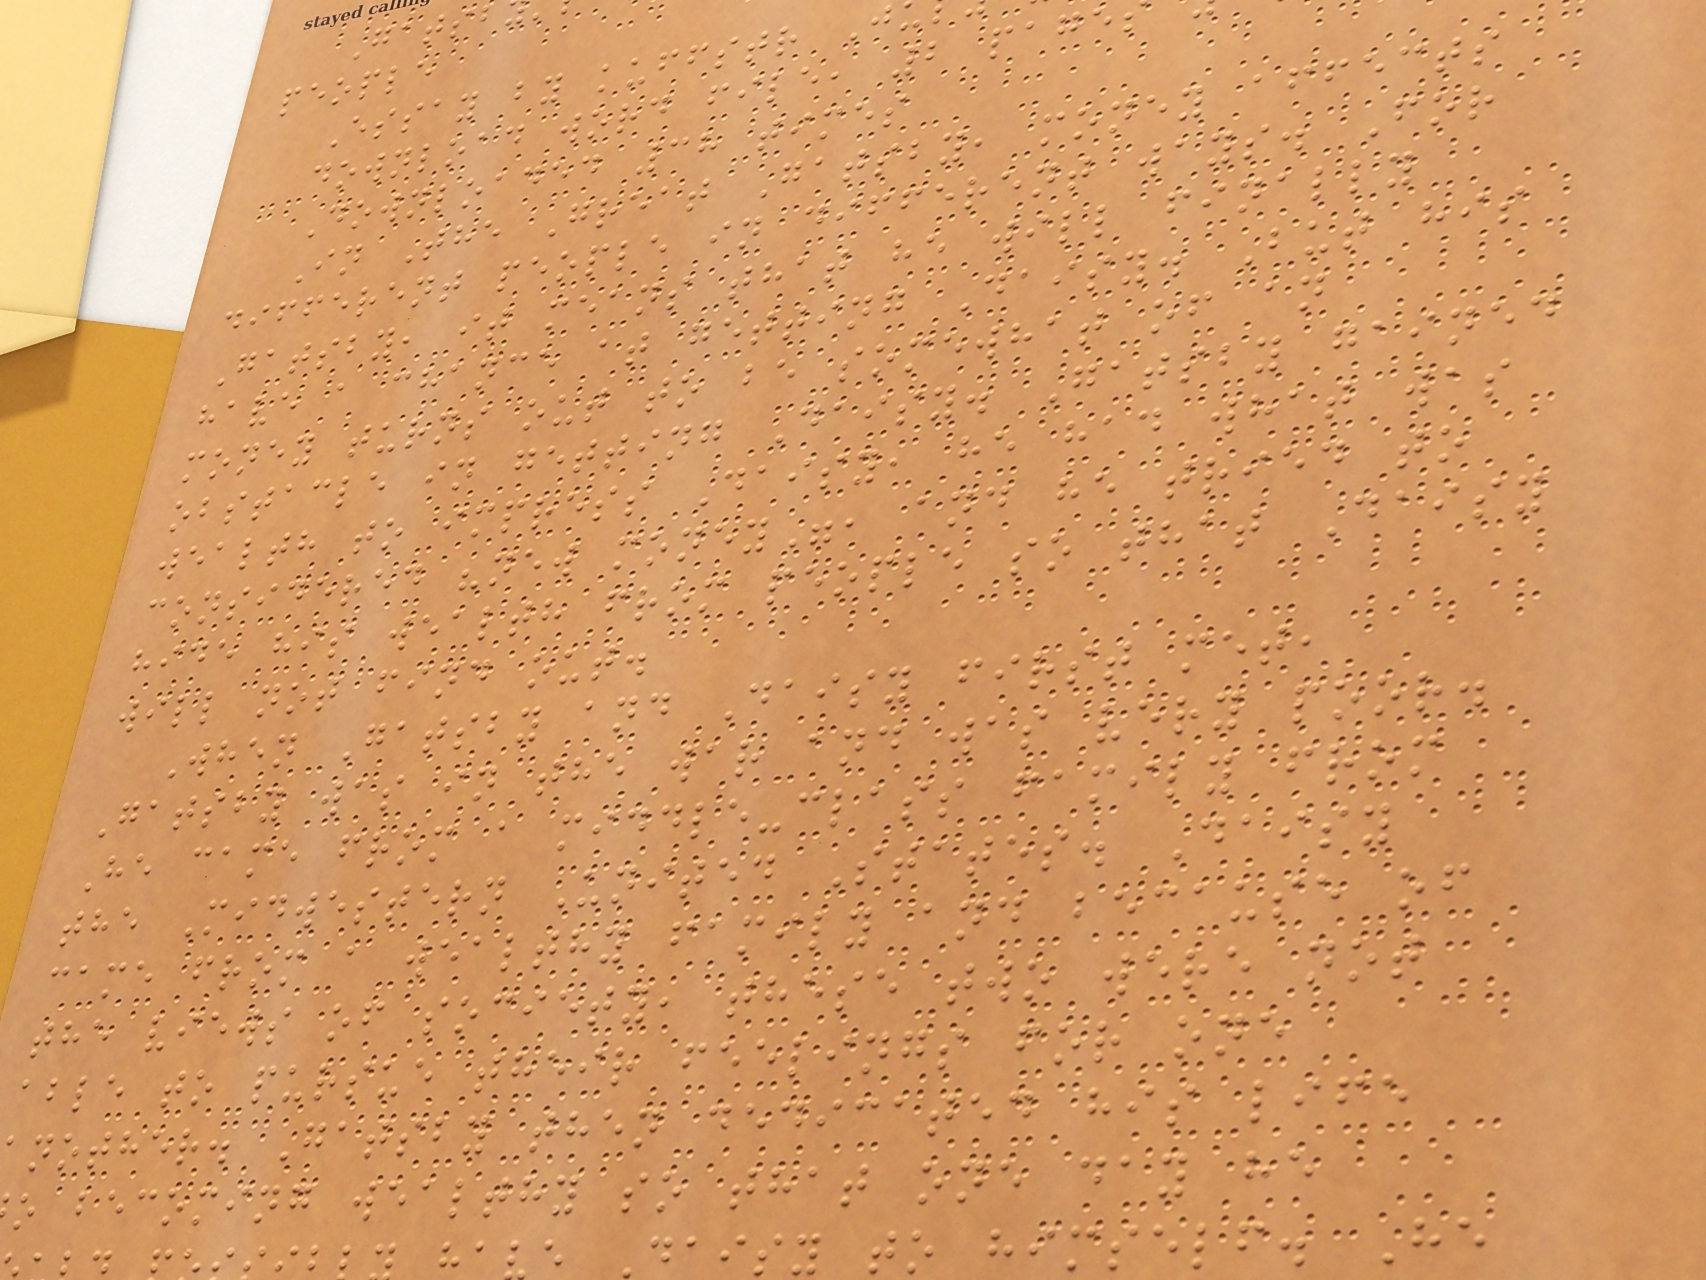people
Essay by kuffstr J
download word file, 2 page
Downloaded 38 times
In The Great Gatsby, money affects
different people in different ways. For
Gatsby, it means that he will finally
have a chance at getting Daisy. But his
money turns out to be somewhat of an
obstacle in getting Daisy. Gatsby gained
wealth to impress Daisy, he had what was
considered "new money", and he tried to
hide his wealth from people so that Daisy
will not find out.
When Gatsby and Daisy first met,
Gatsby was in the war and was very poor.
He came from a middle-class family from
the Midwestern United States. Daisy
came from a wealthy family and because of
the views of society, these two were not
able to pursue their feelings for one
nother. Gatsby then dedicated his life
o becoming wealthy so that one day he
Daisy to himself. He
